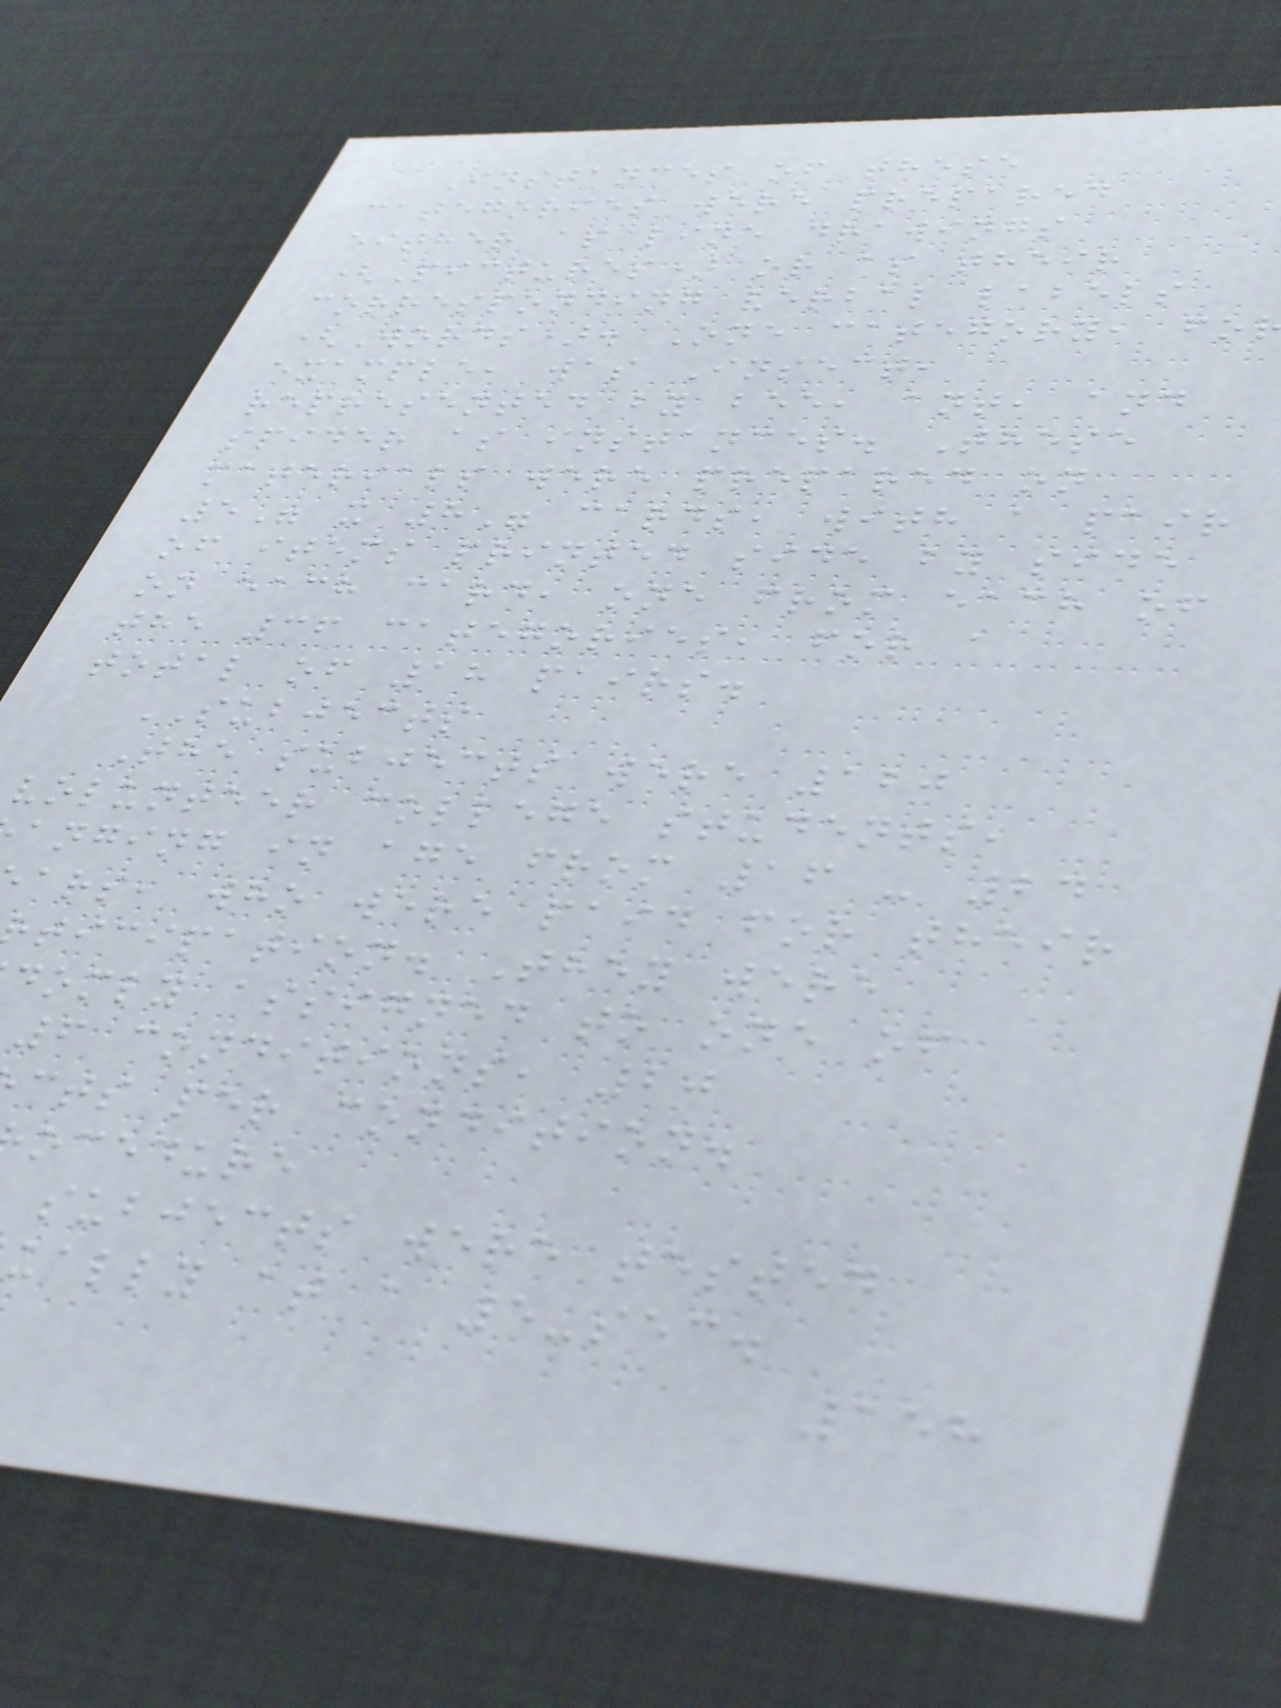Instances of these
categories were prepared
either as line drawings
(Pictures) or as their
corresponding verbal labels
(Words). One category, fo
example, was Insect,
represented by bee, ant, and
spider as instances. These
materials were prepared on
5" x 8" cards, with a pair
of items printed side by side
on each card, one from each of
the 36 categories, for a
total of 18 pairs.
SUBJECTS
The subjects were 120
volunteer college students,
anging in age from 16 - 24
ars, who were paid for their
ticipation. They were
domly assigned to one of
6 conditions, 20
cts per condition.
ocedure
subjects were tested
ually at a 5-sec.
158
